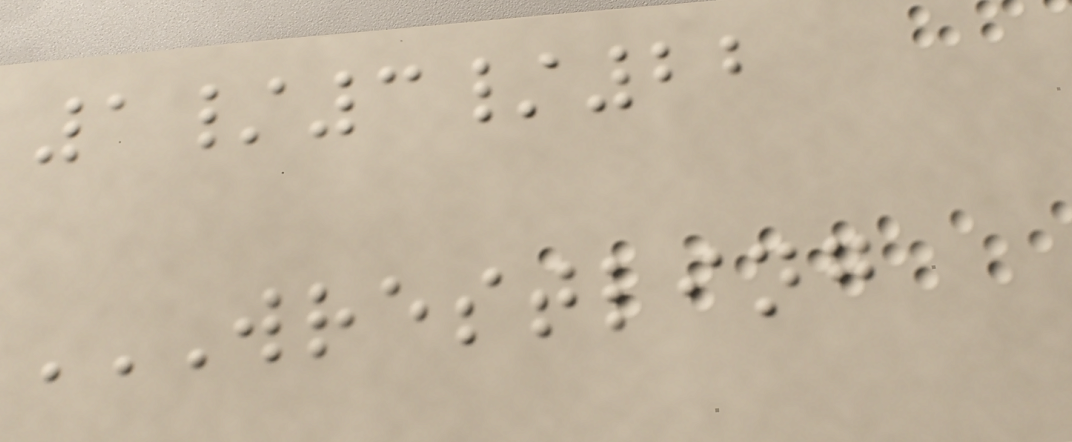1/3/22
WRESTLING
